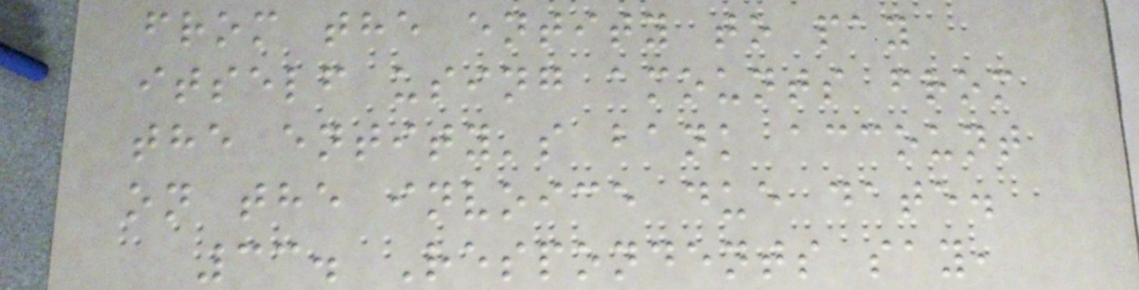from the entity to pay
itself using amounts from
the entity's bank account
on the invoice due date.
33. Respondents say,
